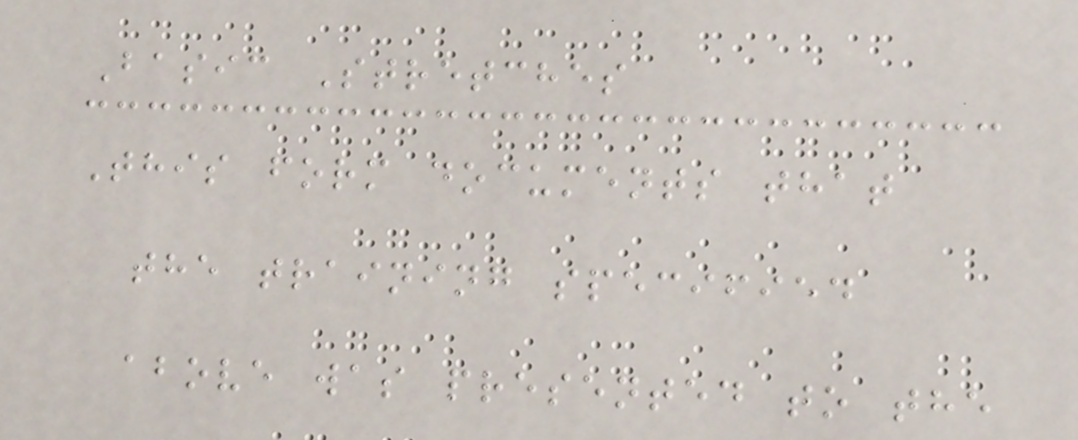Basic Stretches
This form documents that
the training specified
above was presented to the
